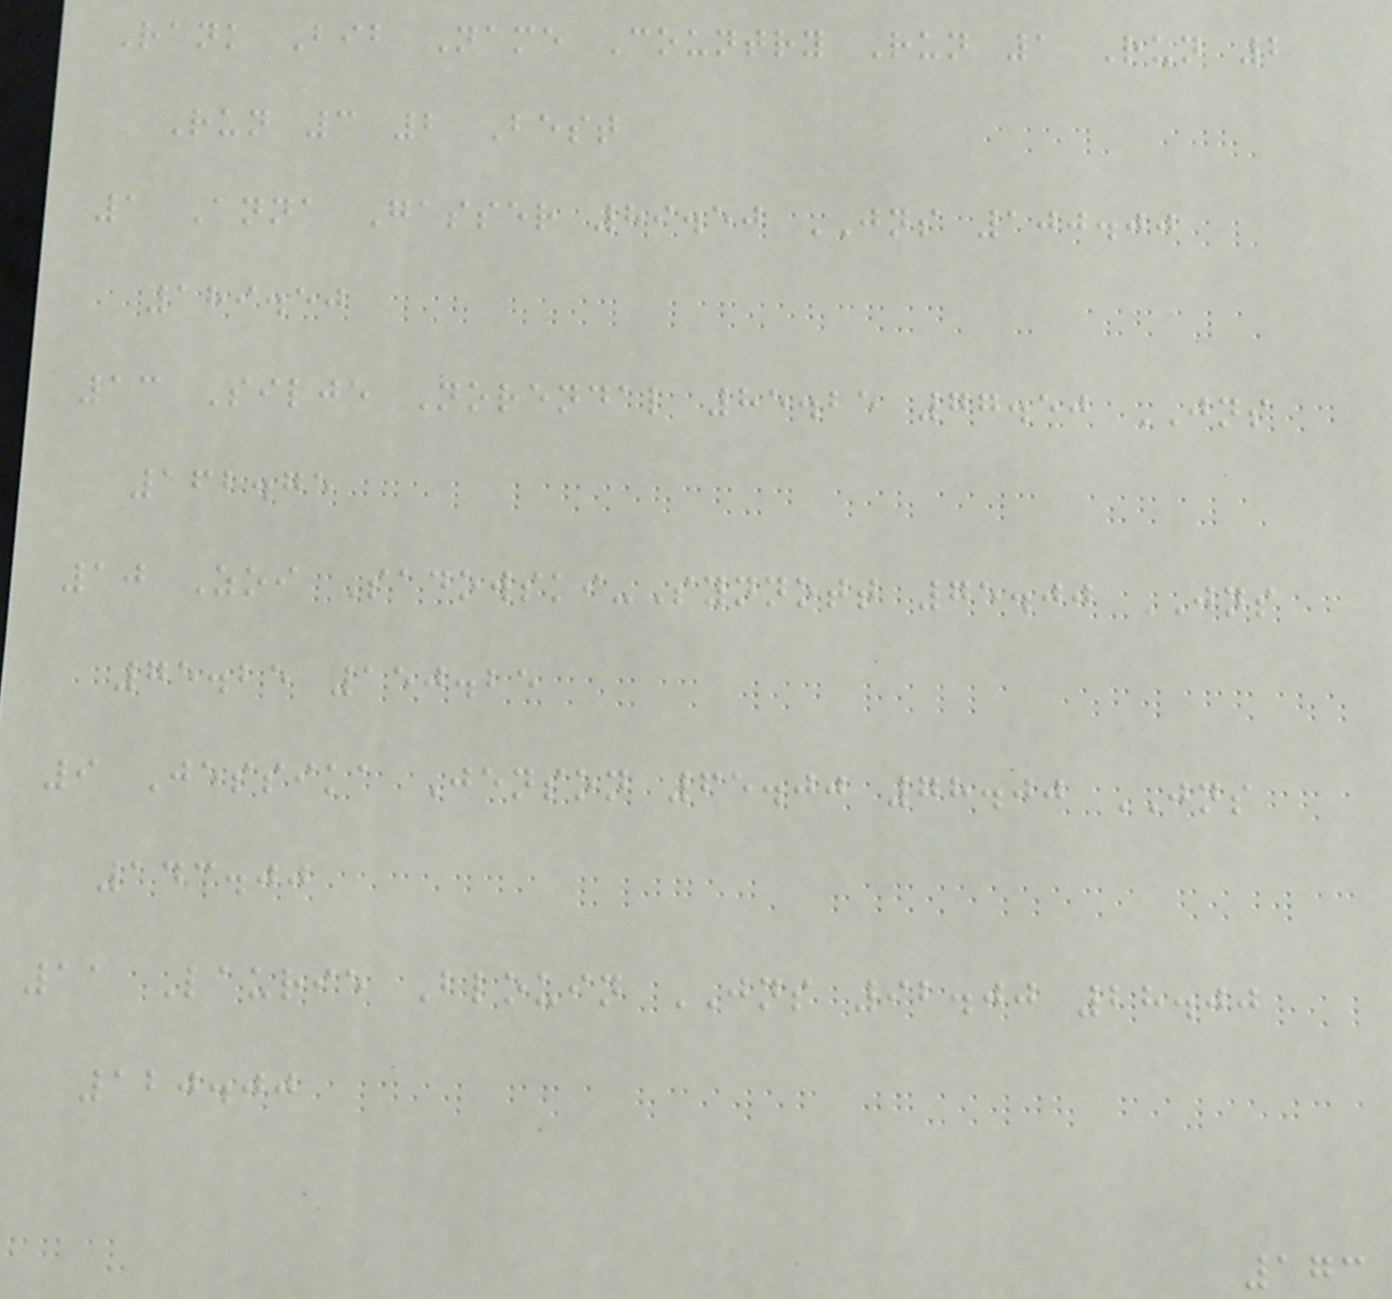Rank Bib Name Country Run 1 Run 2
Run 3 2 Best
1 Anna Gasser 89.50 JNS 100.00
189.50
13 Silje Norendal 85.25 77.50 JNS
162.75
10 Zoi Sadowski-Synnott 75.00 JNS
75.25 150.25
9 Jessika Jenson 65.00 78.00 JNS
143.00
11 Laurie Blouin JNS 92.00 28.00
120.00
173
